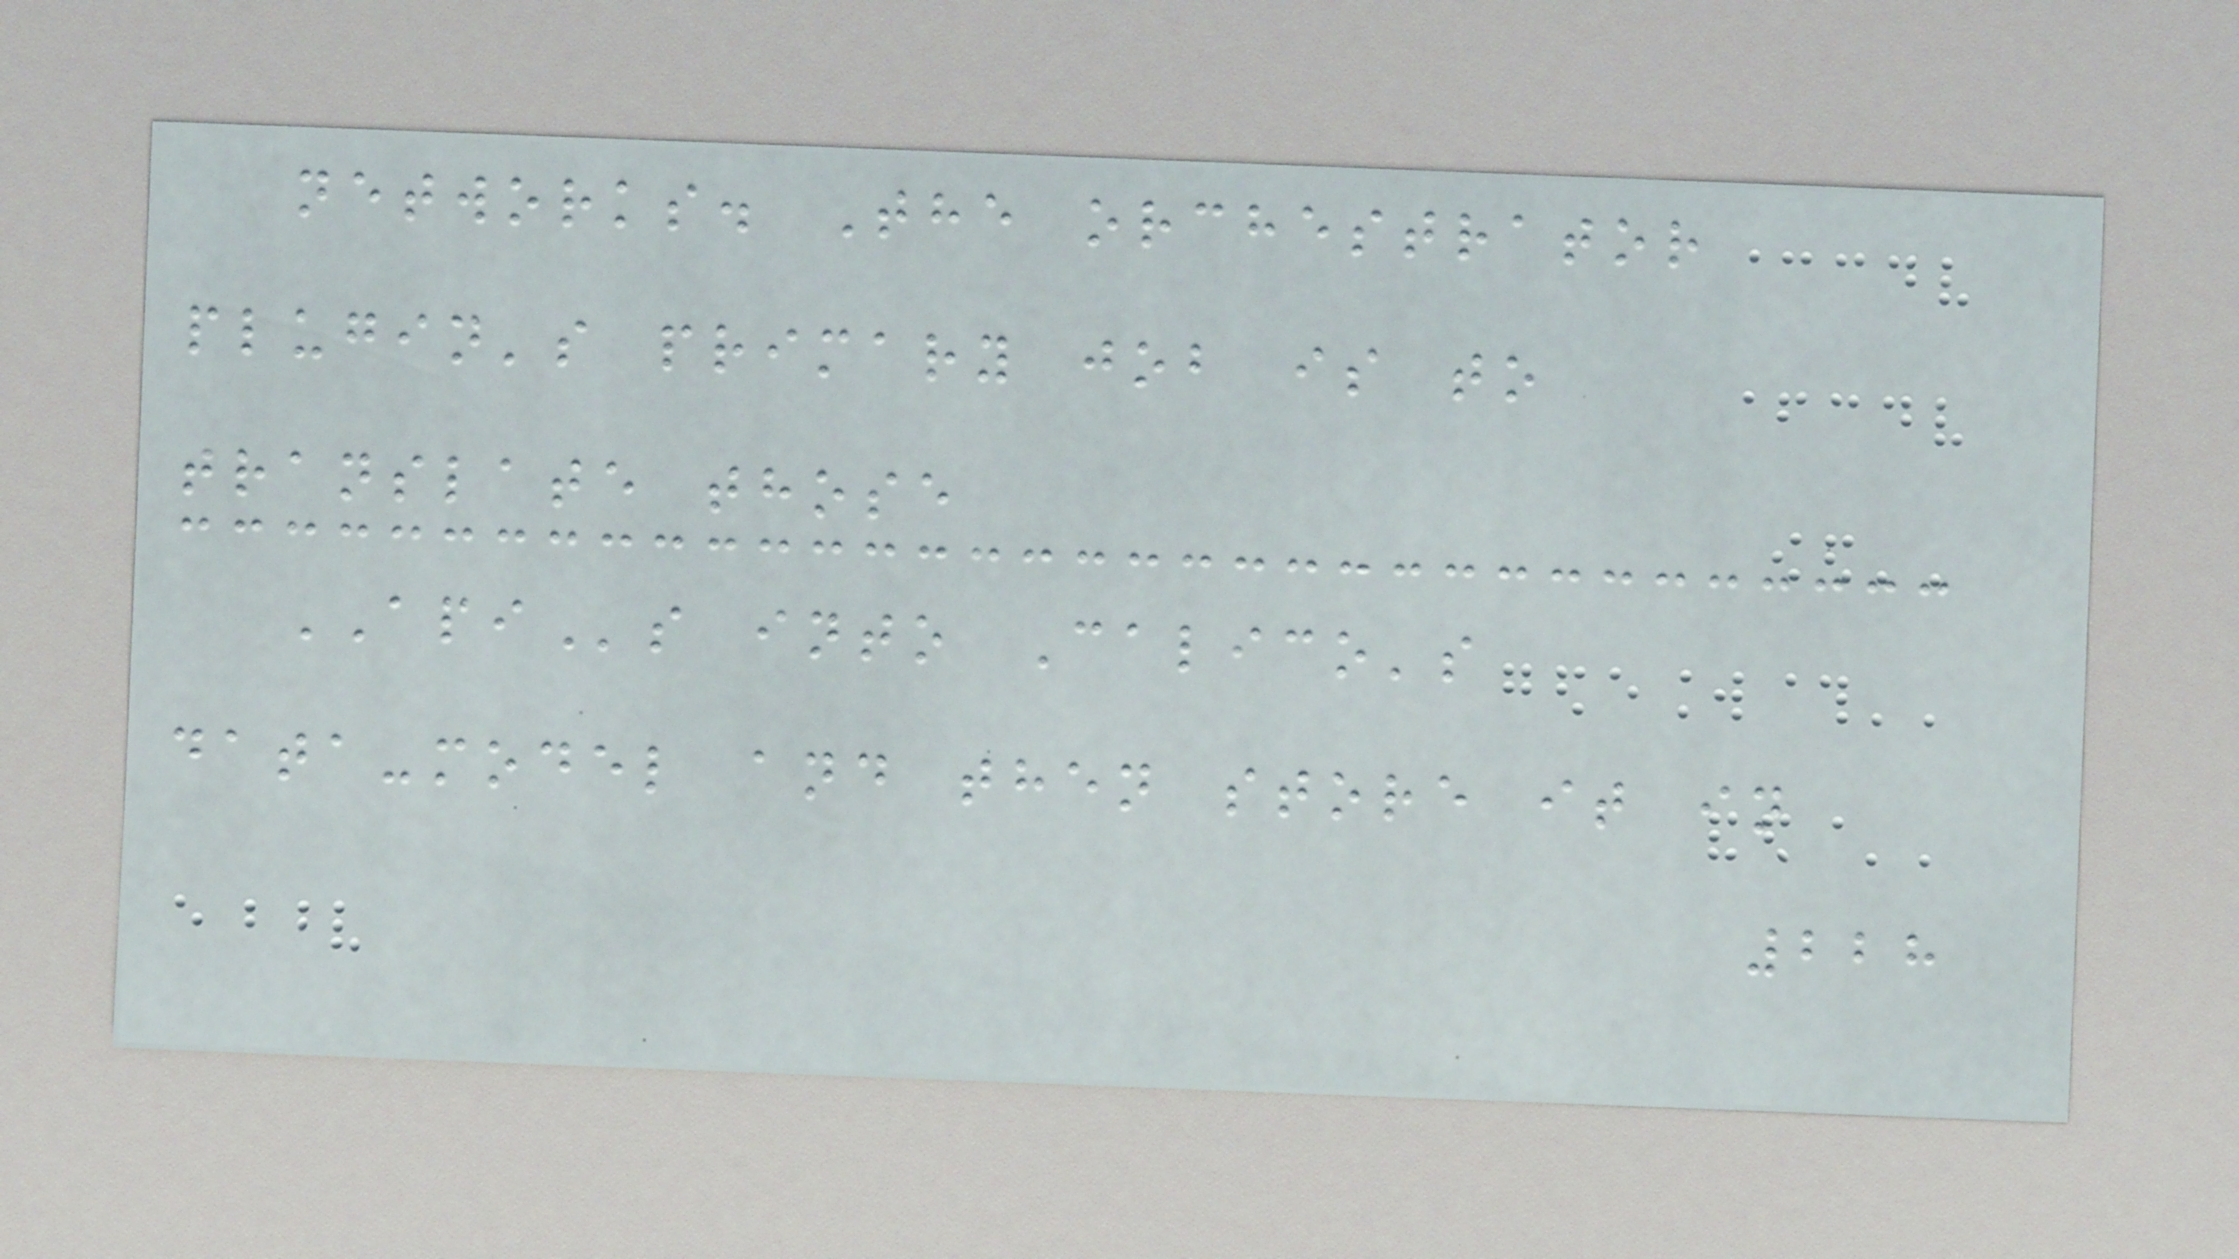networks. The orchestrator
plugin's primary job is to
translate those
APIs into Calico's
data-model and then store it in
228
